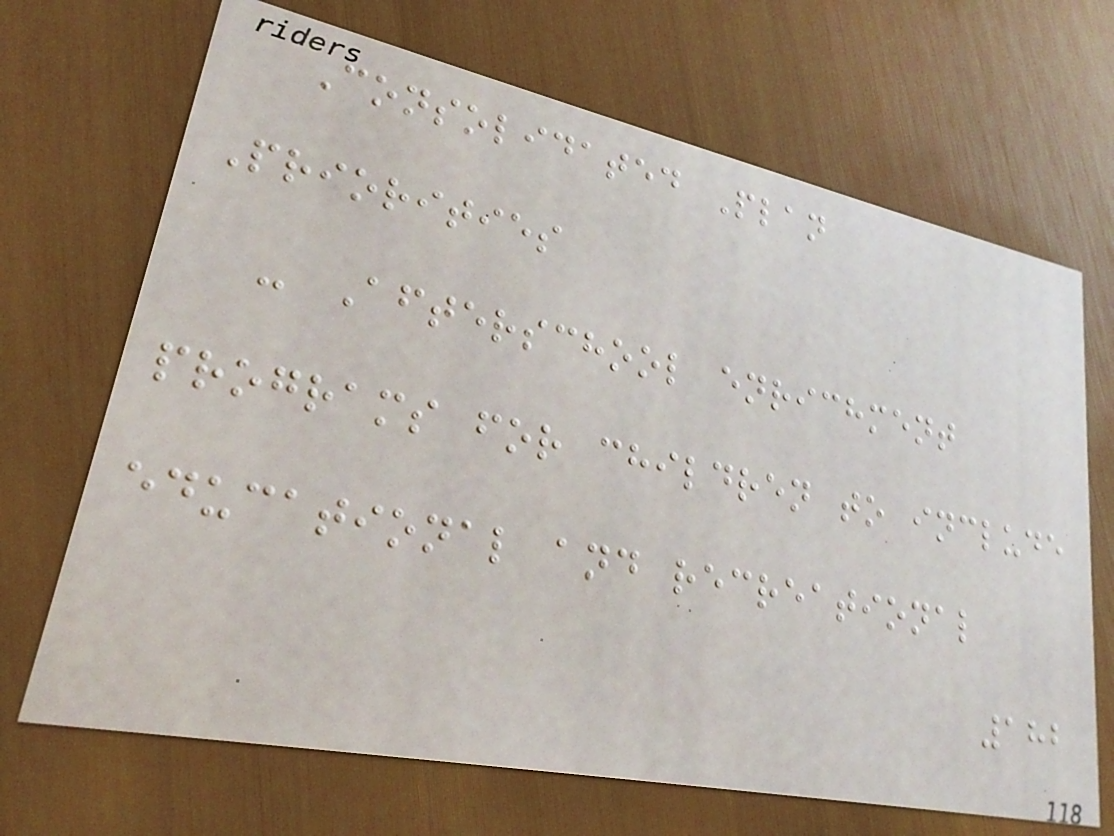Consolidated Plan
Priorities
- Afterschool enrichment
programs for children to include
educational and recreational
182
